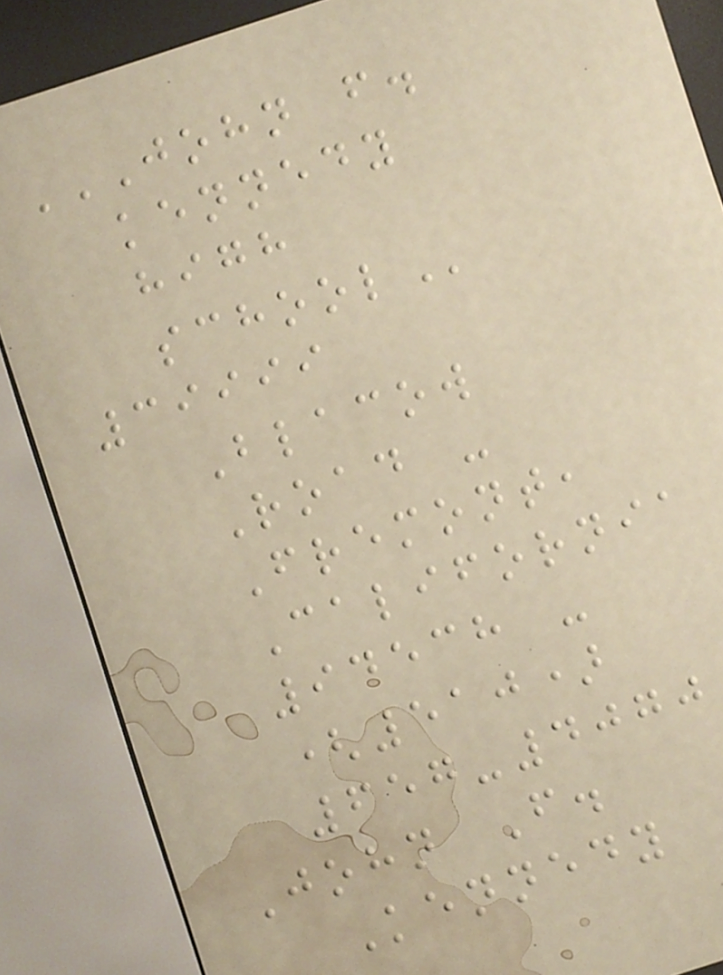JOHN F.
KENNEDY
HIGH
SCHOOL
39999
Blacow
Road -
Fremont,
California
94538 -
(510)
657-4070
John F.
Kennedy
